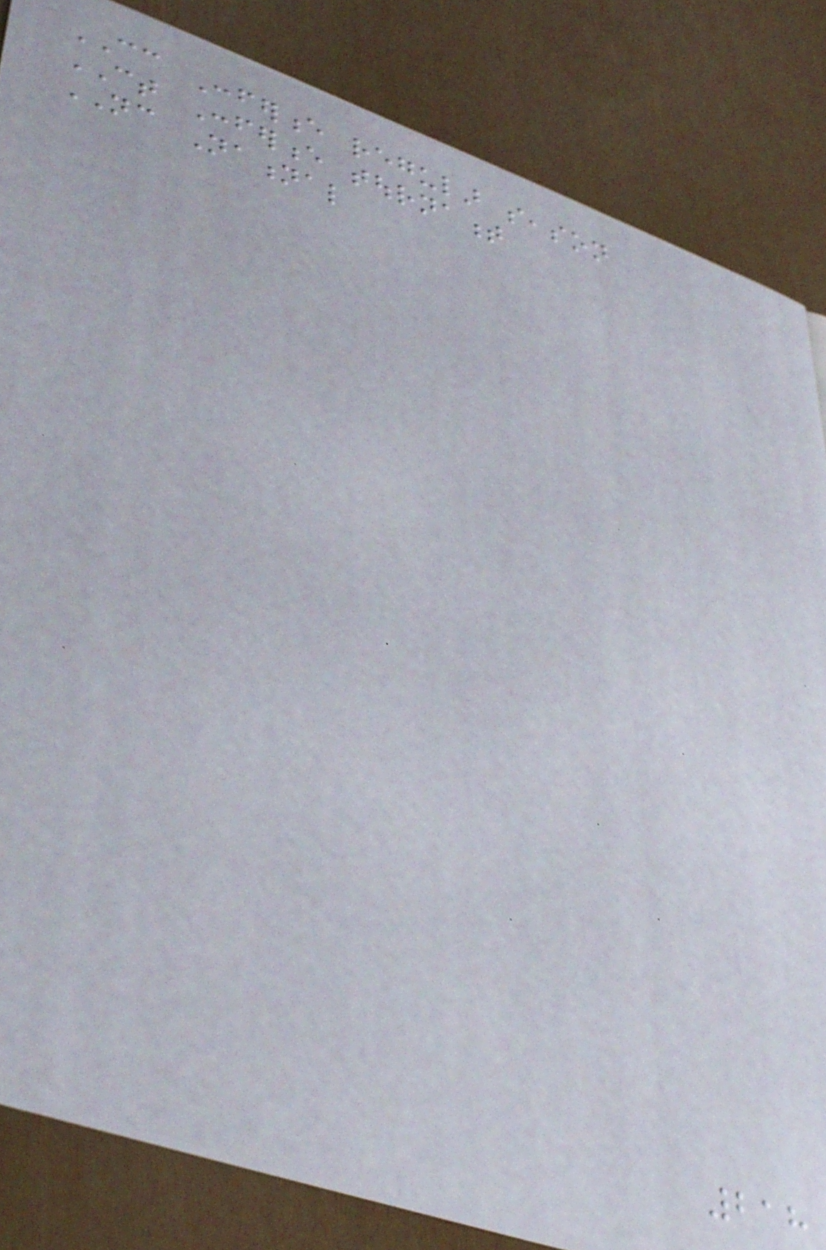CC Conference regular season
CT Conference tournament
NC National
218
